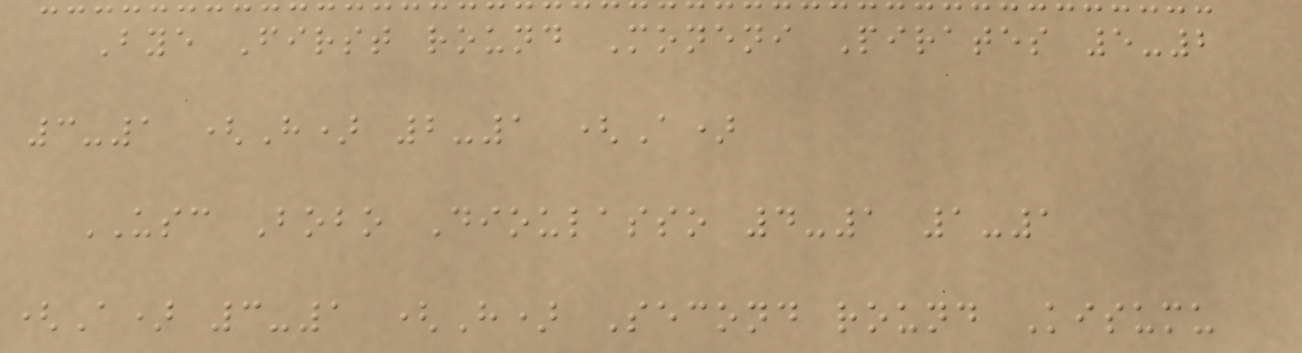Bye First round Moneni Pirates 5-2
3-1 (H) 2-1 (A)
USC Bobo Dioulasso 4-1 1-1
(A) 3-1 (H) Second round Kisumu
